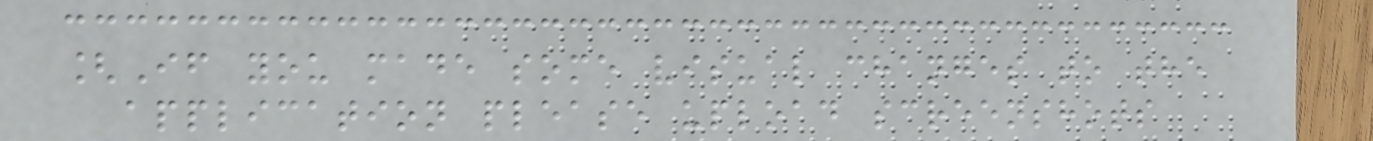[If you made some visual changes to the
application please upload screenshots
